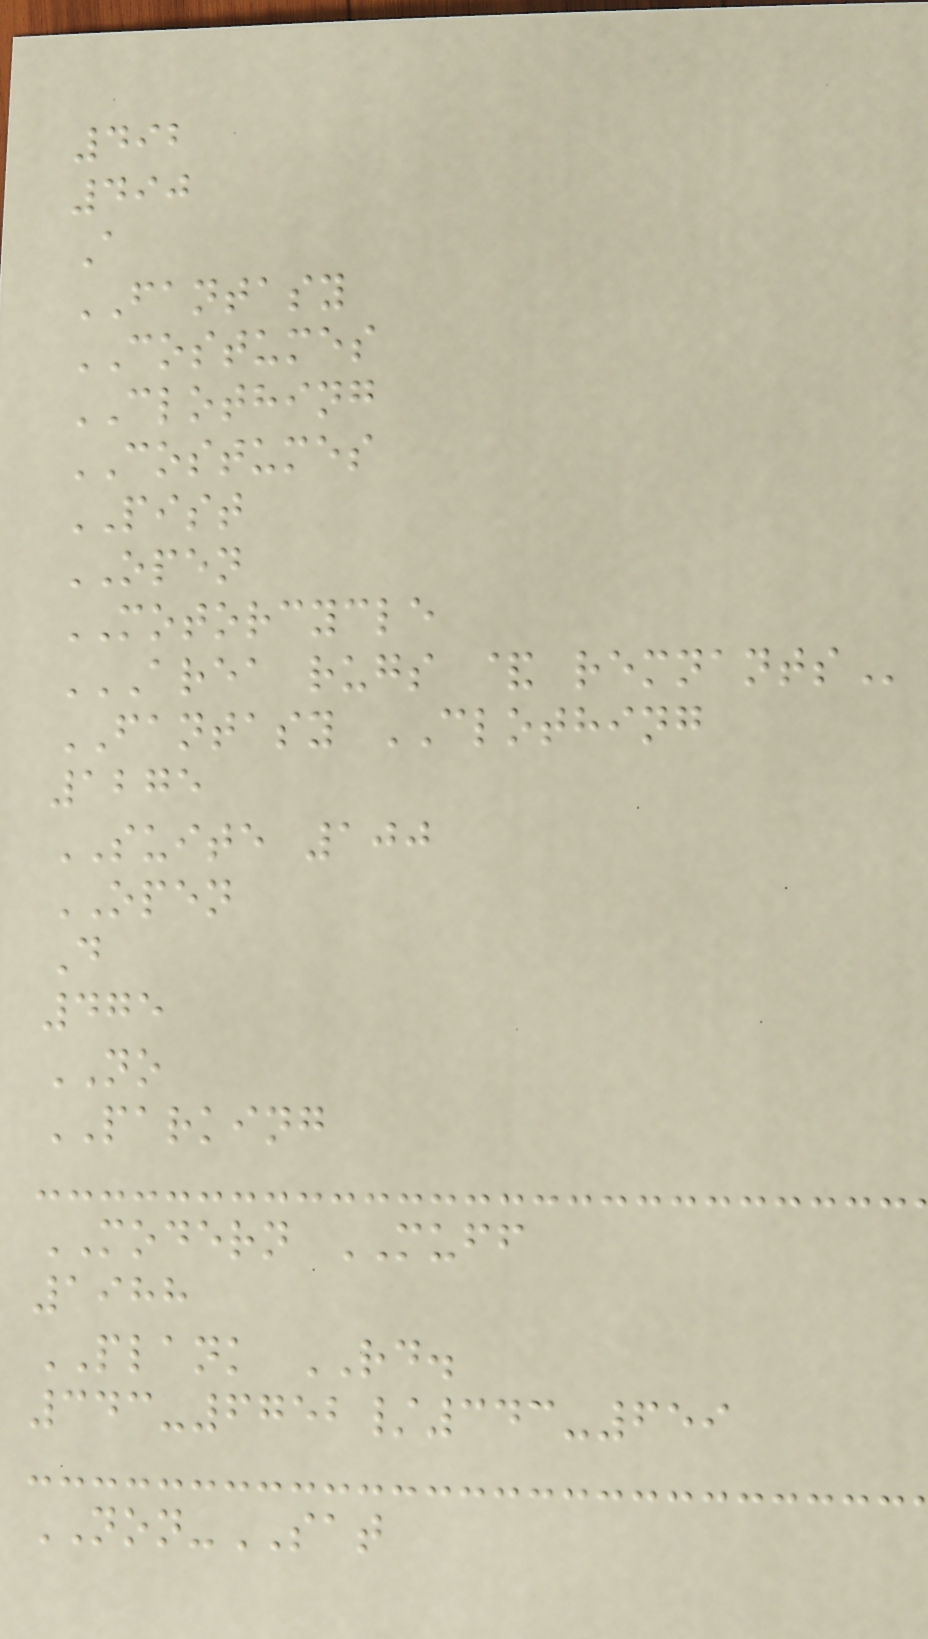492
490
A
FANTASY
COSTUMES
CLOTHING
COSTUMES
PIST
OPEN
MOTORCYCLE
AREA RUGS & REMNANTS
FANTASY CLOTHING
1275
SUITE 100
OPEN
D
475
NO
PARKING
MODERN MUFF
1988
PLANK RD.
343-6752/343-659
NON-SAT
